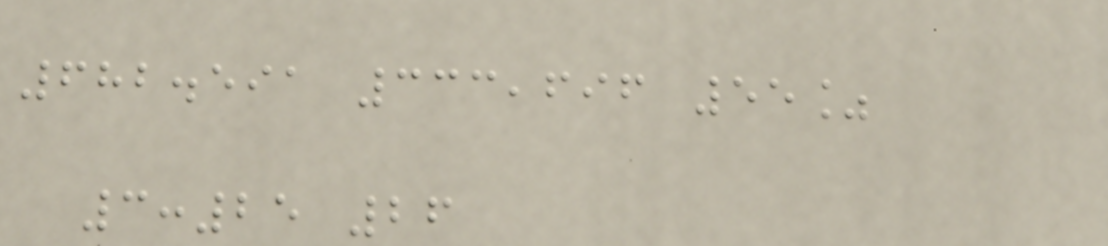682.591 333,696 55%
3:25 26
